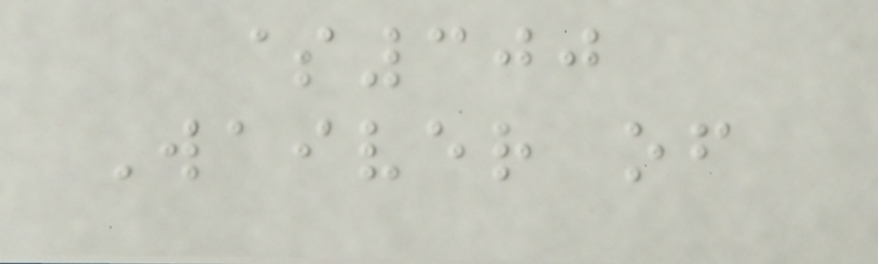$300
Waiver of
